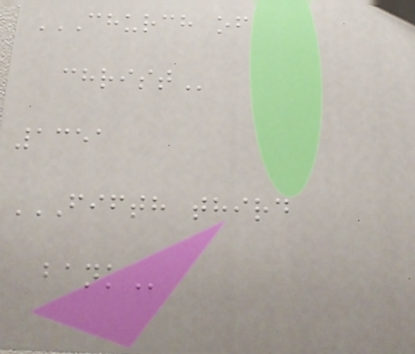CHURCH OF
CHRIST
1351
FIFTH THIRD
BANK
